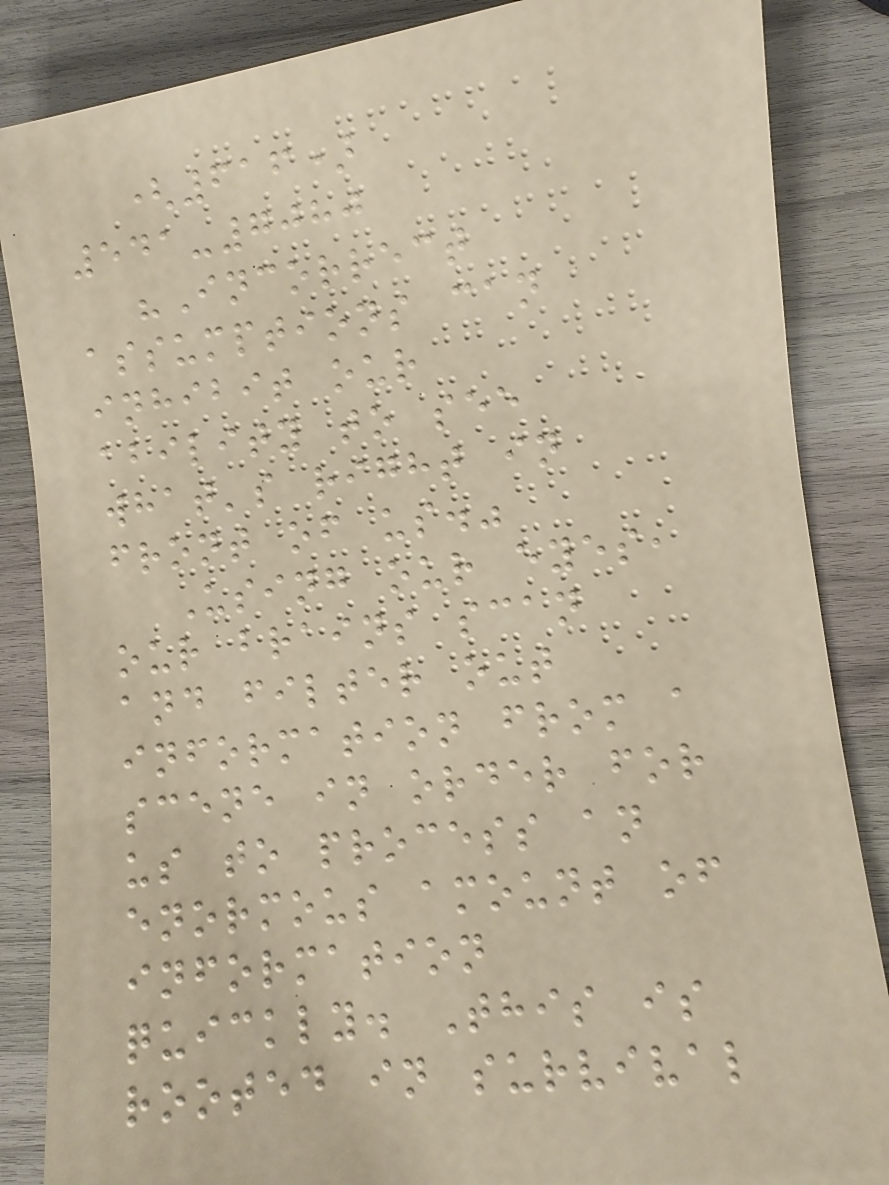(616)
541-7080
"Incorrect
assumptions can
inhibit our
ability to see
what's right in
front of us."
Using our eyes,
our brains scan
and filter out
information from a
scene in order for
us to process an
enormous amount of
information
quickly. This is
rooted in survival
